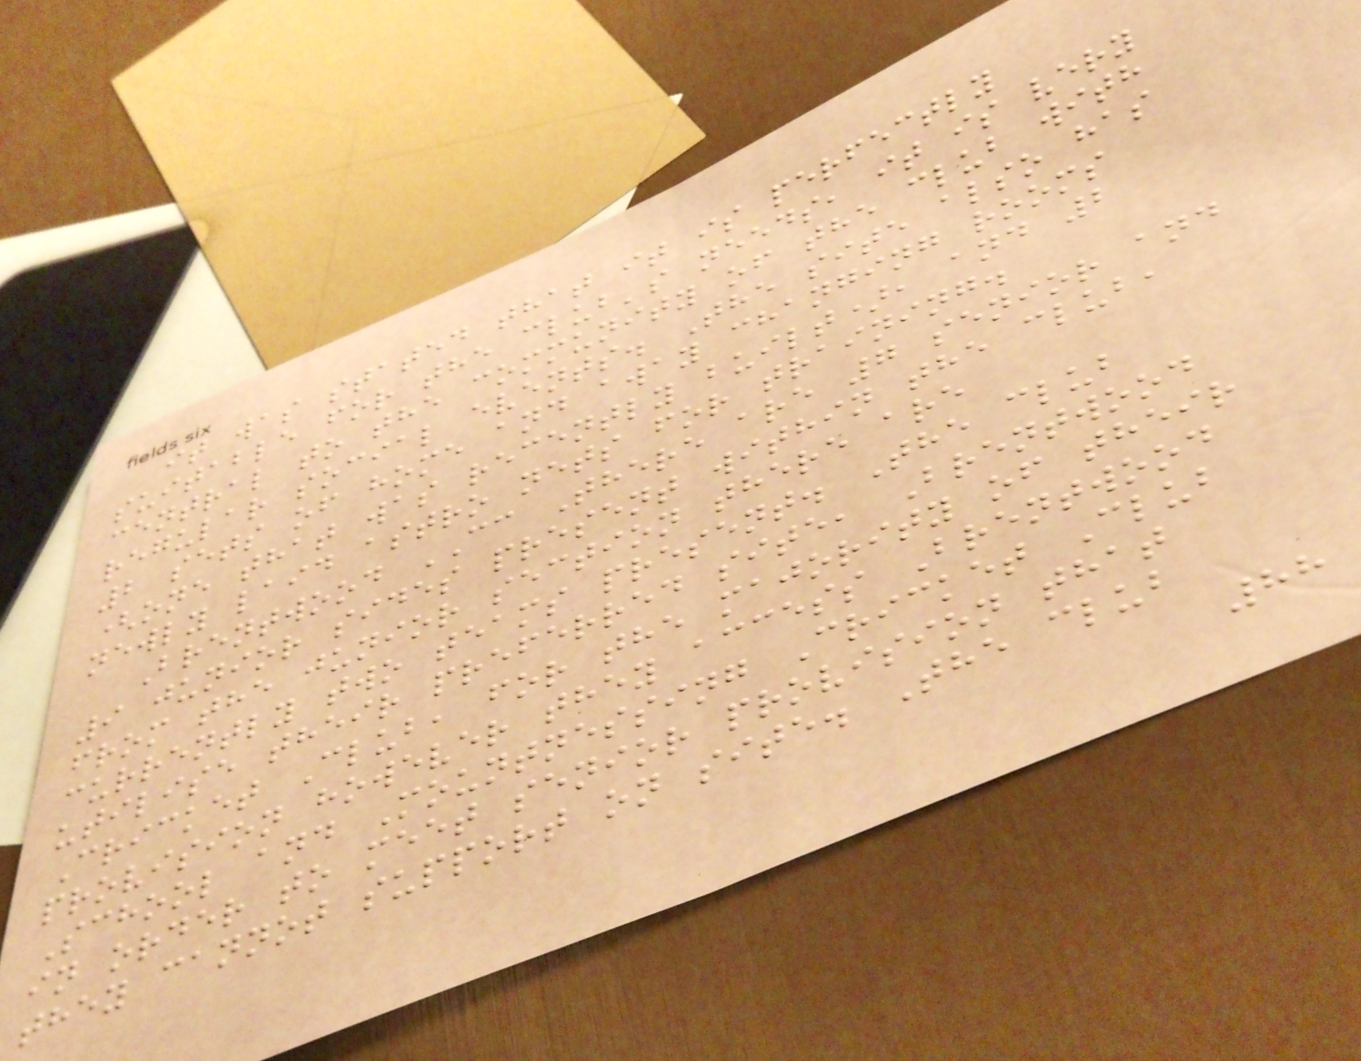it was stated that it is perfectly
suitable for the club's needs, it is very
central to the community of the club with
regular social events. The site also has
2 sets of home and away changing rooms
(one that was recently built), and 2
newly laid astro nets for training.
Brentwood CC There are 7 senior and
9 junior sides present within the club,
from the junior section there are
currently two teams present. The club
utilise their preferred site, Brentwood
Cricket Club, for the majority of their
provision however they access Brentwood
School and Mountnessing Cricket Club
in order to meet senior provision that
they cannot support on site. The club
88
